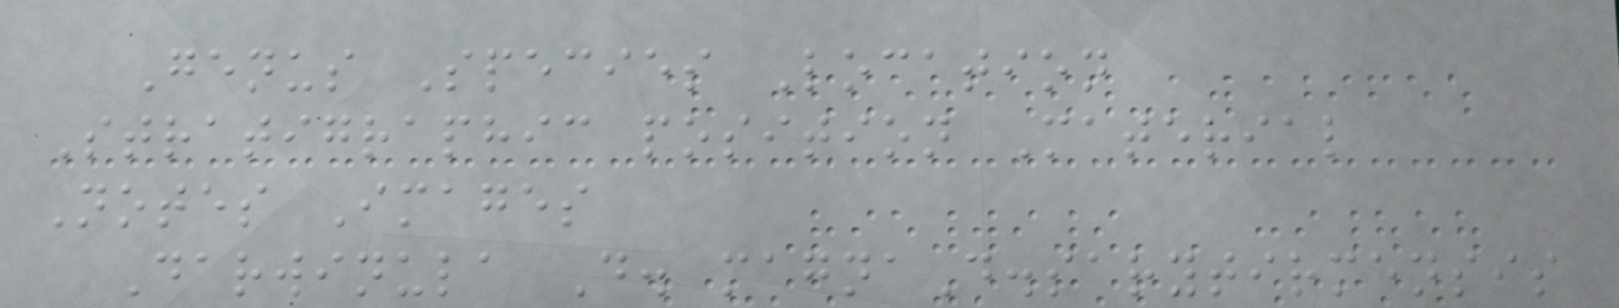Genus Species Location
Stratigraphic position Material
Notes Images
Darwinula D. magnaD.sarytirmensis
